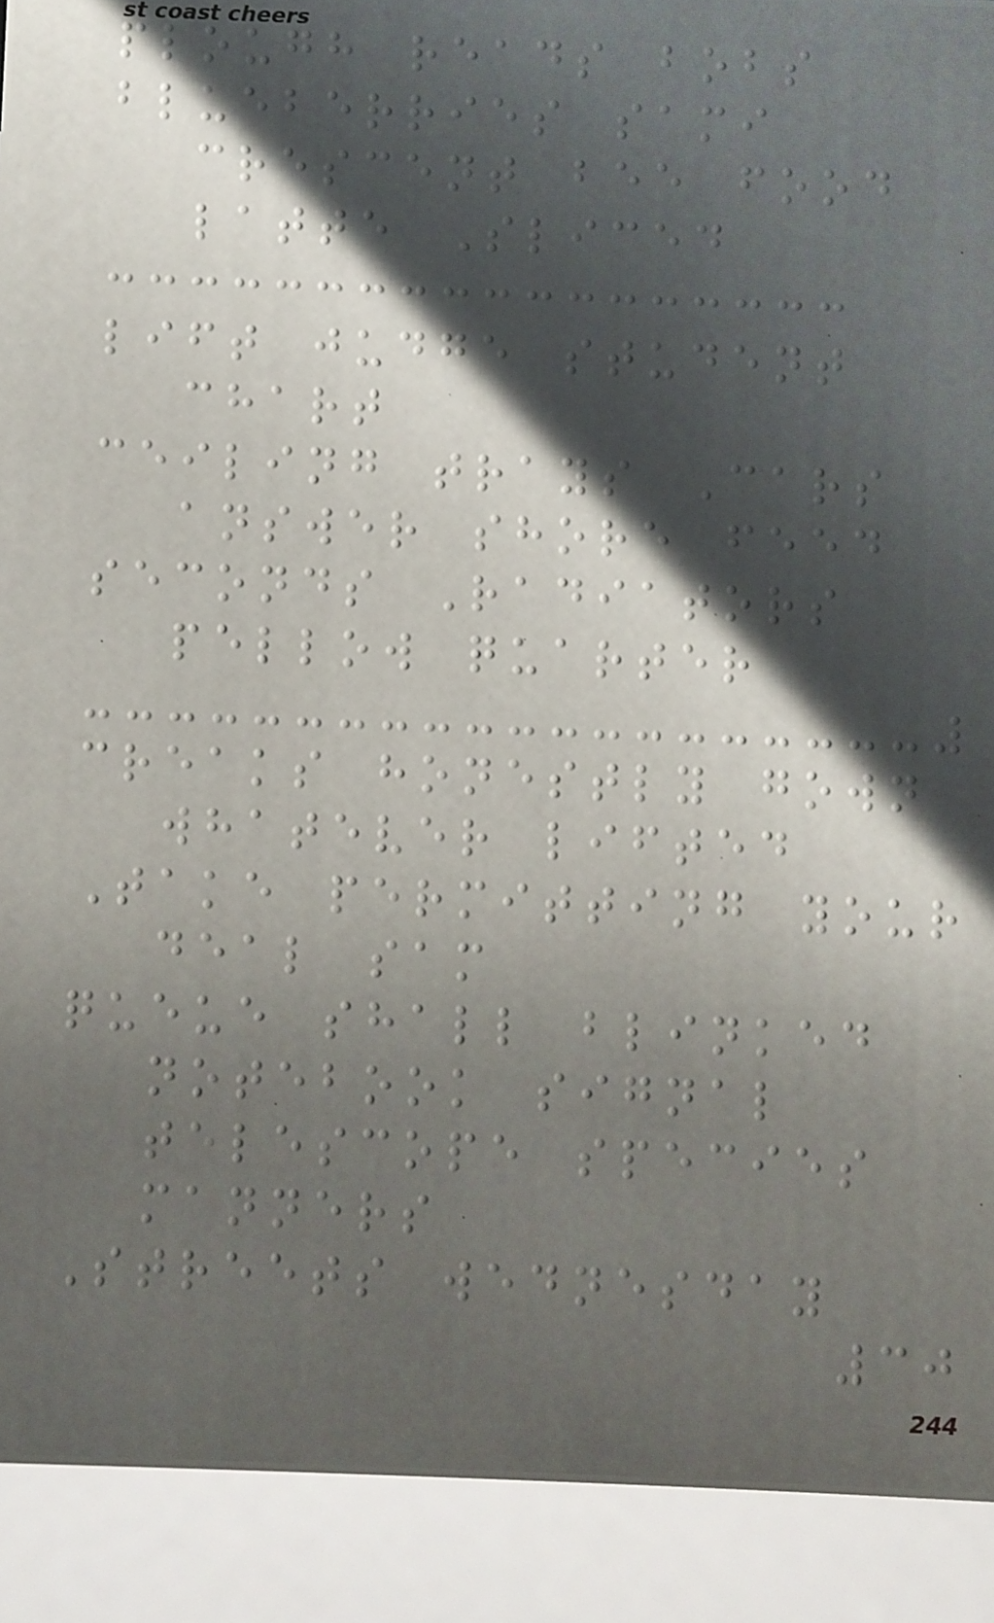plough reads bobs
blueberries sami
crescent bee food
latte Sliced
lift judge student
chart
ceiling trays Cars
answer shore feed
seconds Radiators
pellow quarter
creaks honestly gown
whatever lifted
Take permitting your
deal sam
queue shall blinked
notebook signal
telescope species
manners
Streets wednesday
30
